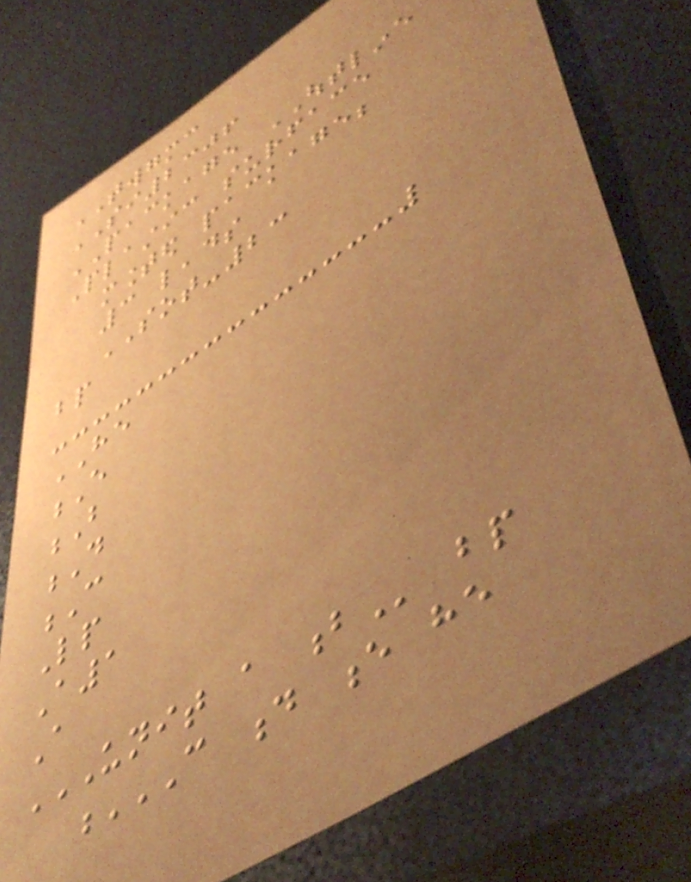TWGMC
SI2306
PACKAGE OUTLINE
Plastic surface
mounted package;
3 leads
SOT-23
bp
HE
E
B
D
C
Lp
A1
A
UNIT A B bp
C D E HE
